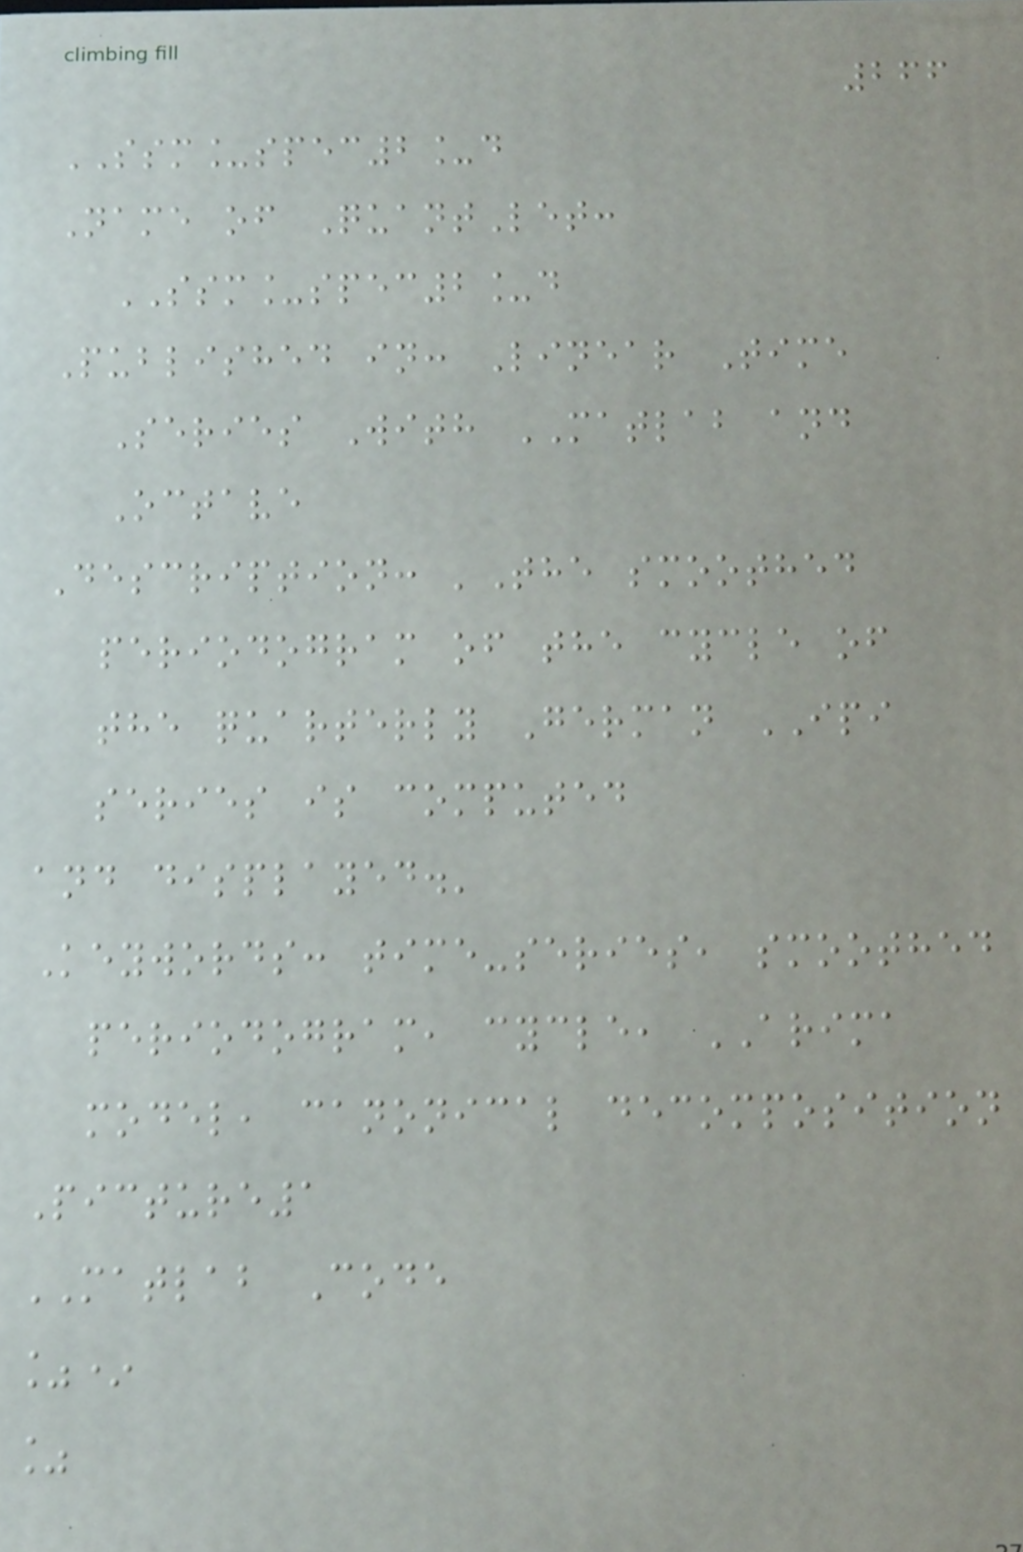266
SSM_spec2_d
Name of QuantLet:
SSM_spec2_d
Published in: Linear Time
Series With MATLAB and
Octave
Description: 'The smoothed
periodogram of the cycle of
the quarterly German IPI
series is computed
and displayed.'
Keywords: time-series, smoothed
periodogram, cycle, ARIMA
model, canonical decomposition
Picture1
MATLAB Code
%*
%
